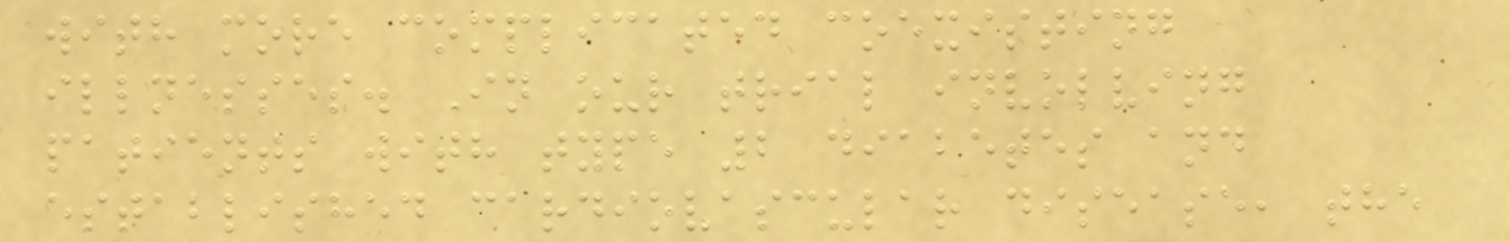with more complicated coexisting
illnesses. In our trial involving
patients with type 2 diabetes and
established cardiovascular disease, the
